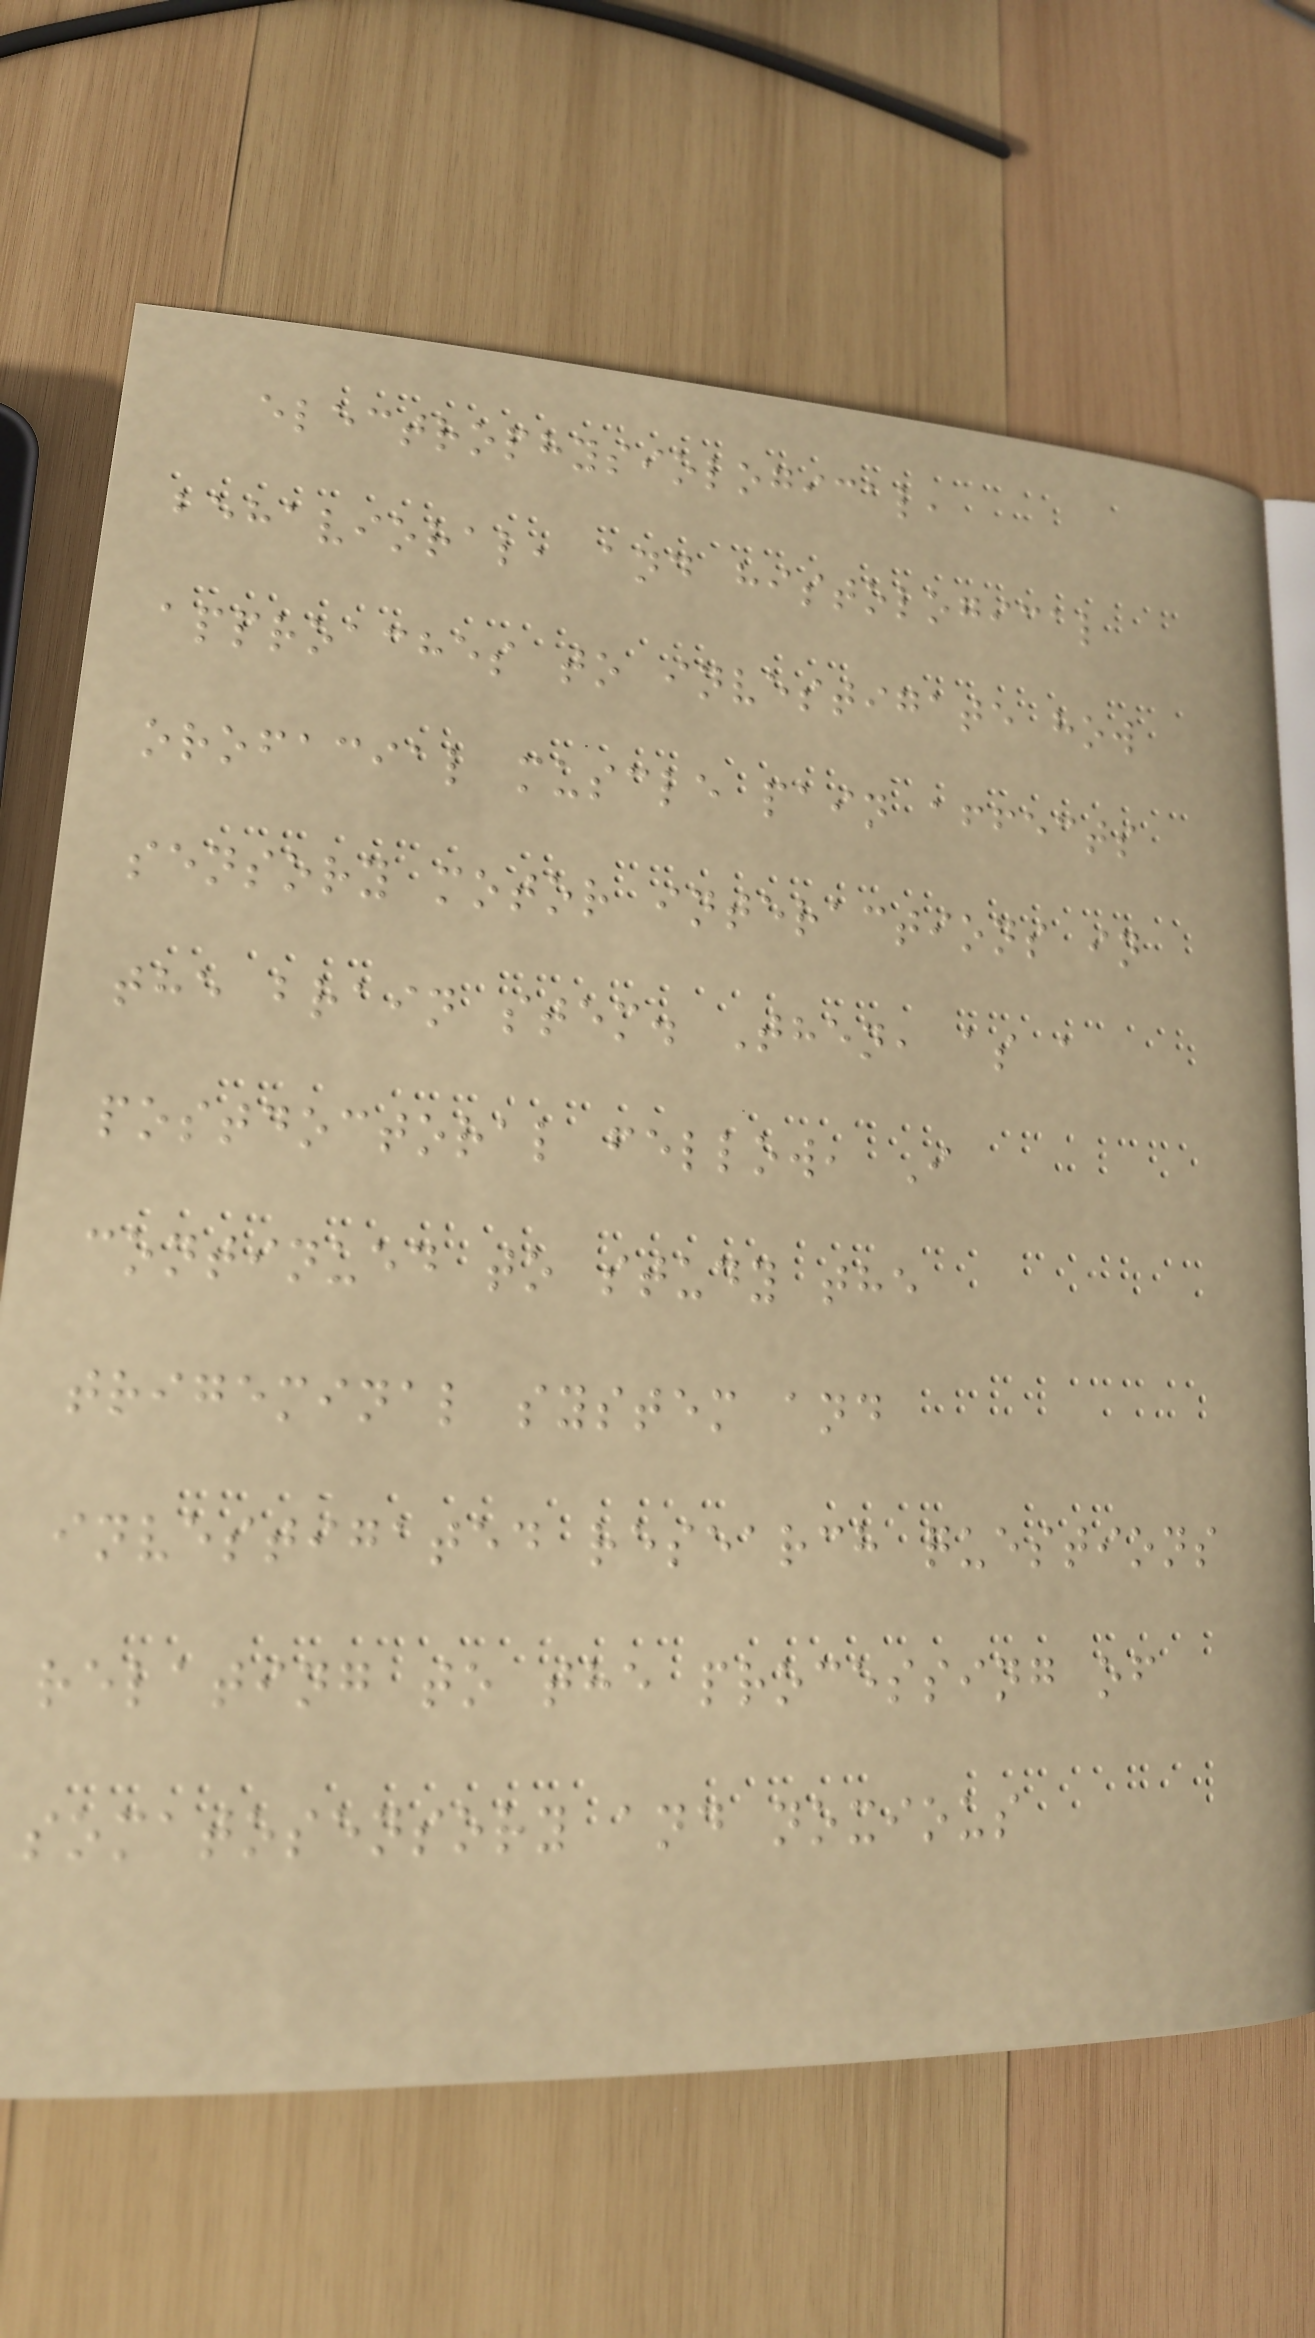electrophysiological,
behavioral, and histological
approaches to investigate how
orofacial muscle pain affects
sensory motor interactions in
the brain stem. Then, as a
postdoctoral fellow, I
continued to study the
trigeminal system and
investigated research questions
relating to the processing of
somatosensory and noxious
